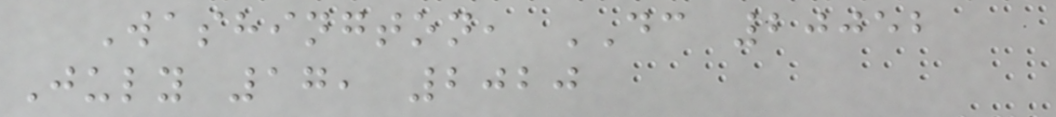Washington, DC 20052
July 17, 2020
